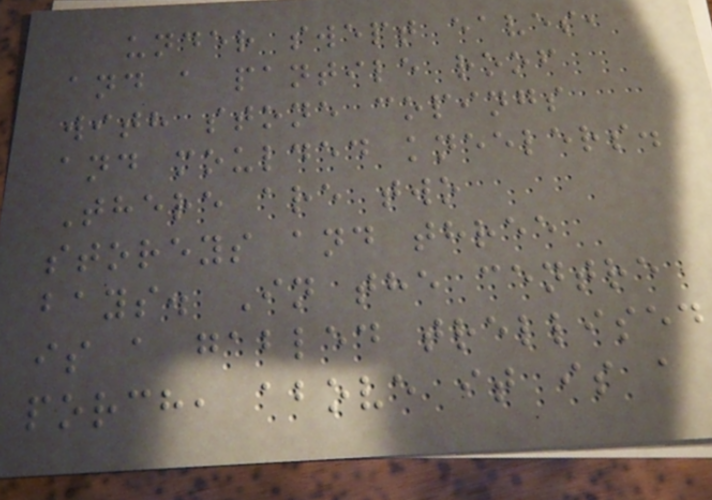under swept eaves,
and a pantile roof
with stone copings
and moulded kneelers.
There are two
storeys and three
bays. In the centre
is a gabled trellised
porch, above it is a
